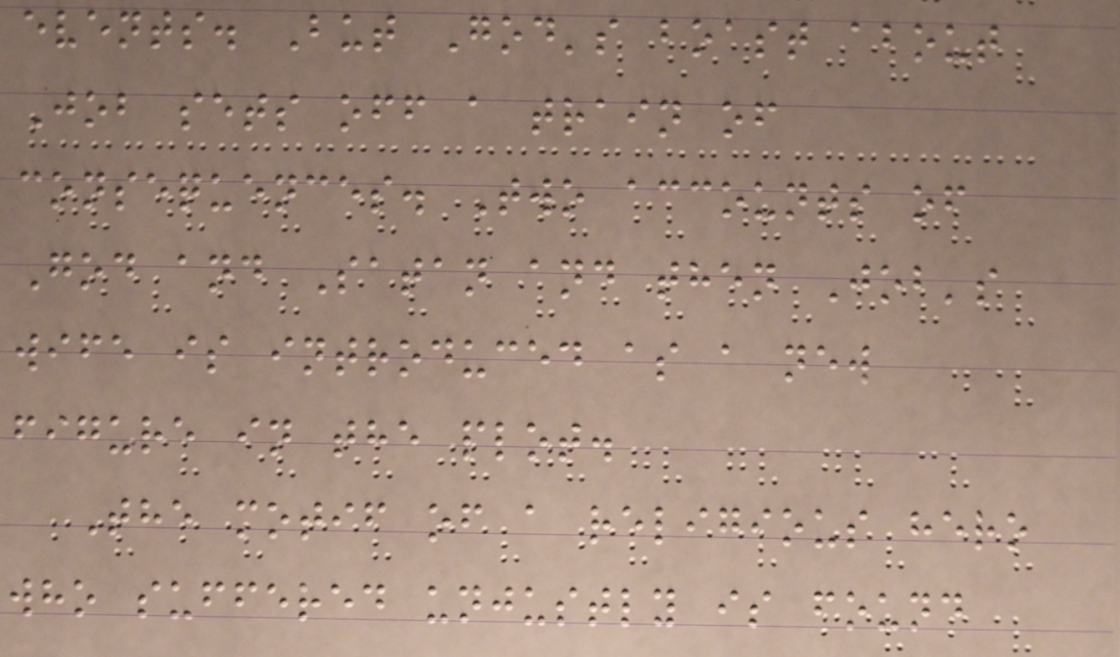events. But God's boast about
Job sets off a train of
consequences. Two accounts of
God and Satan and then Job's
wife is introduced as a new
figure in the plot.
The motif of a religious hero
who suffered unjustly is found
